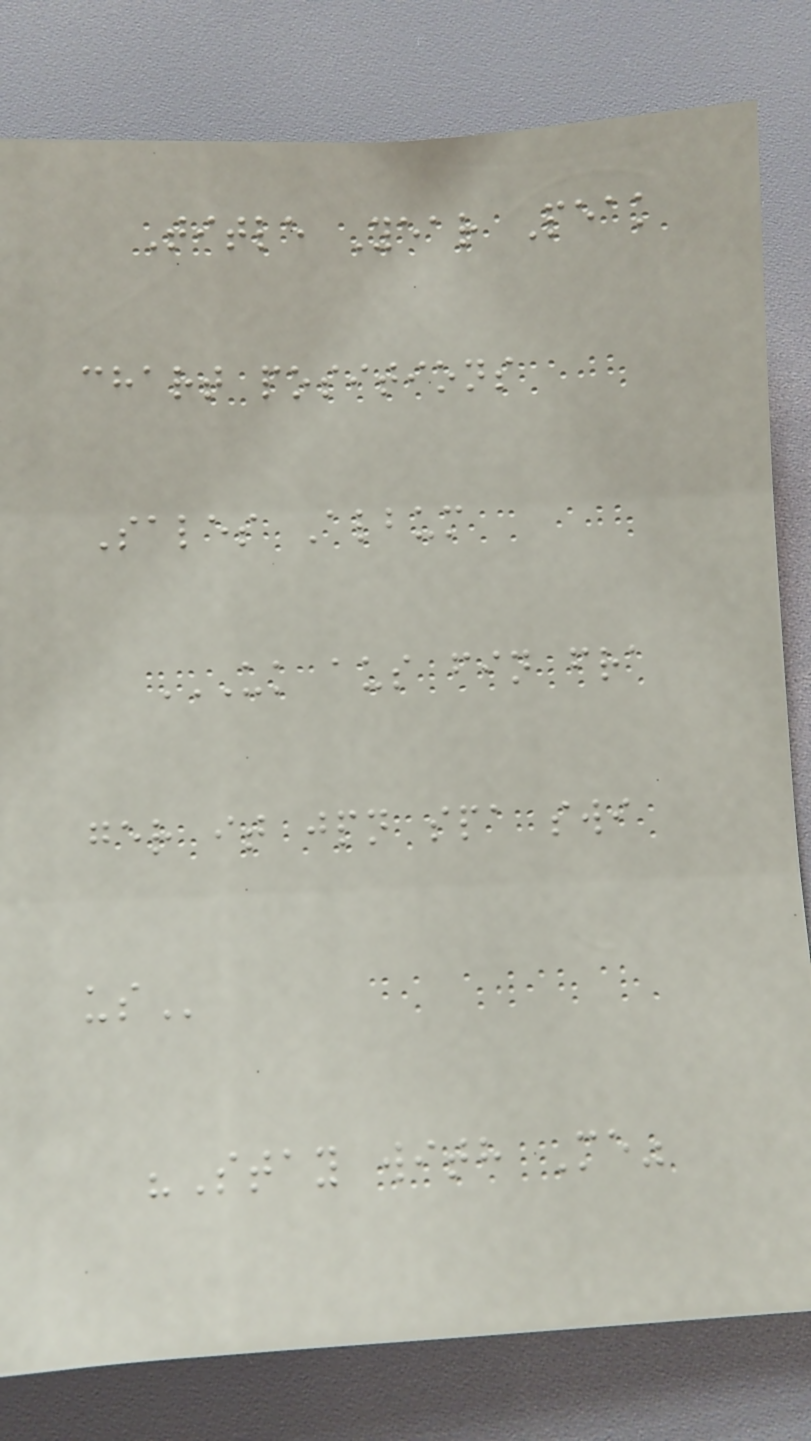Title Year Peak
chart positions
Sales Album
UK AUS FIN FRA
GER IT JPN SPA SWI
US
"Stay with Me"
